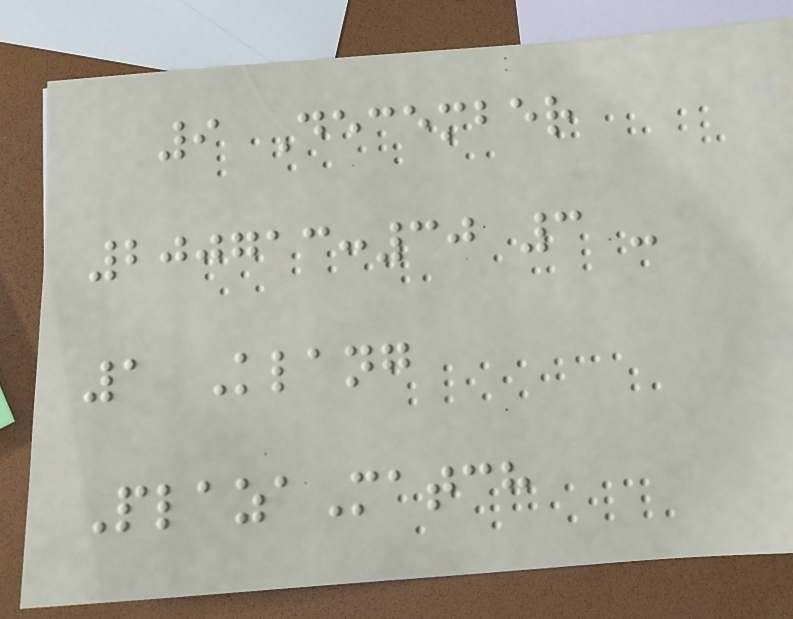9 December
200713:30 3 -
1 Klang
PlazaMatch
